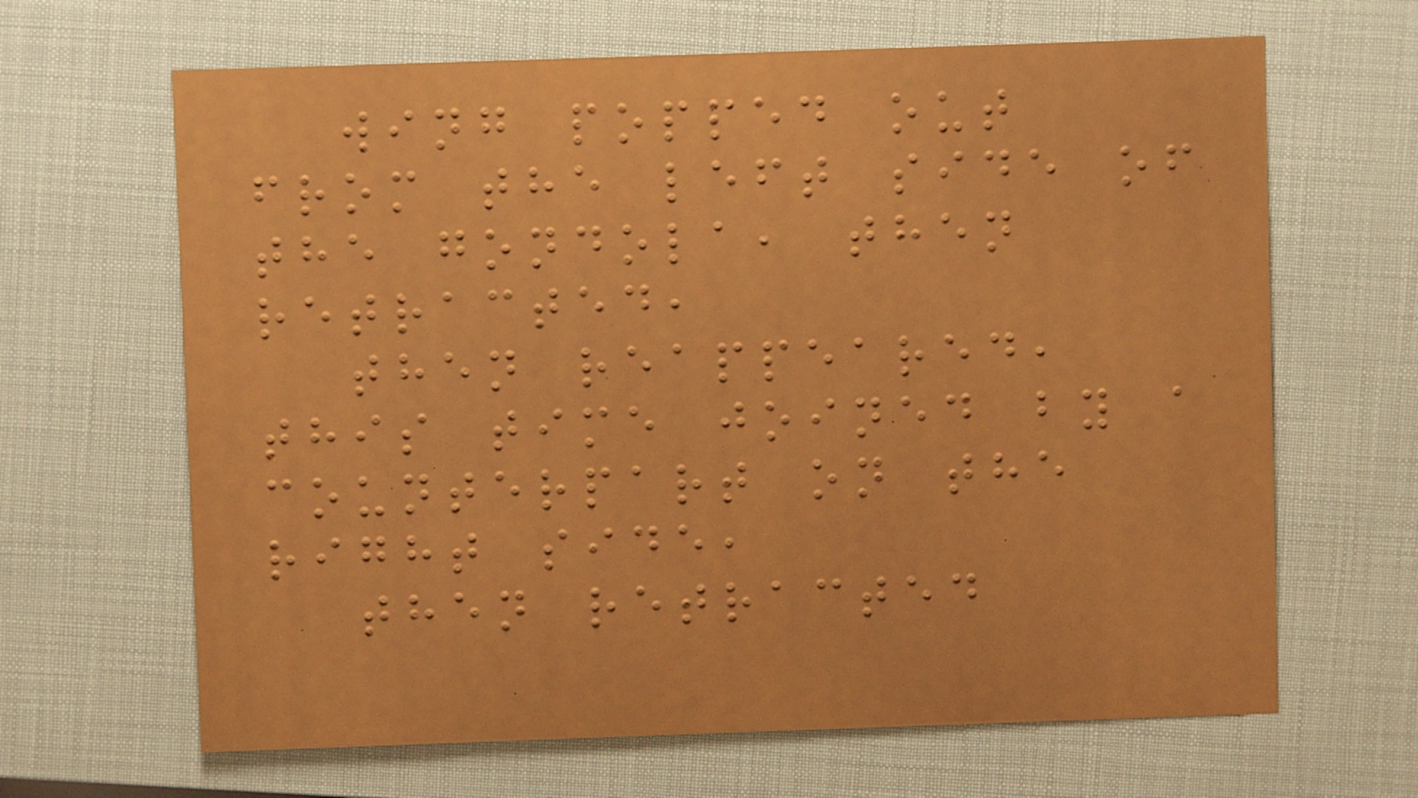wing popped out
from the left side of
the gondola, then
retracted,
then reappeared,
this time joined by a
counterpart on the
right side,
then retracted
